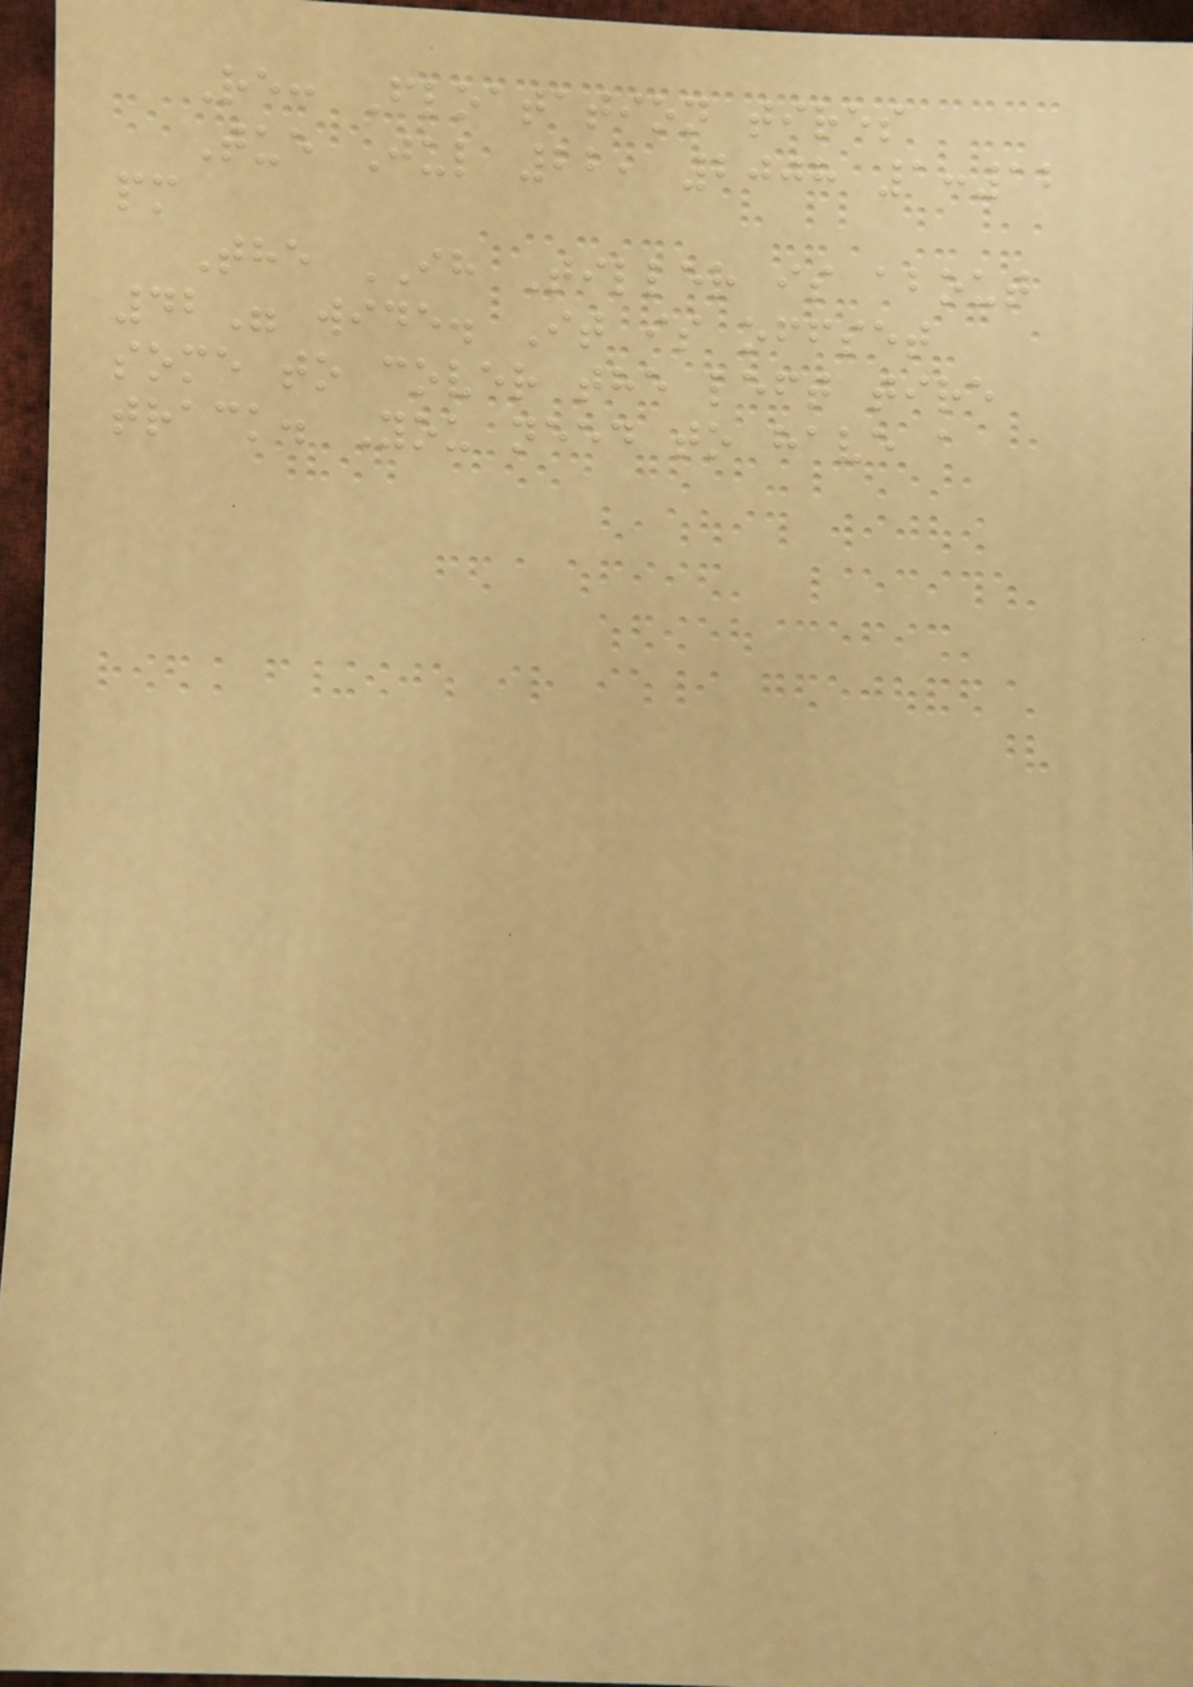Re: Floatation tires
Tue Jul 22, 2008 1:12
pm
The IH Tiller is about
42" wide. It is offset
some to cover the left tire
track. You need to have a
